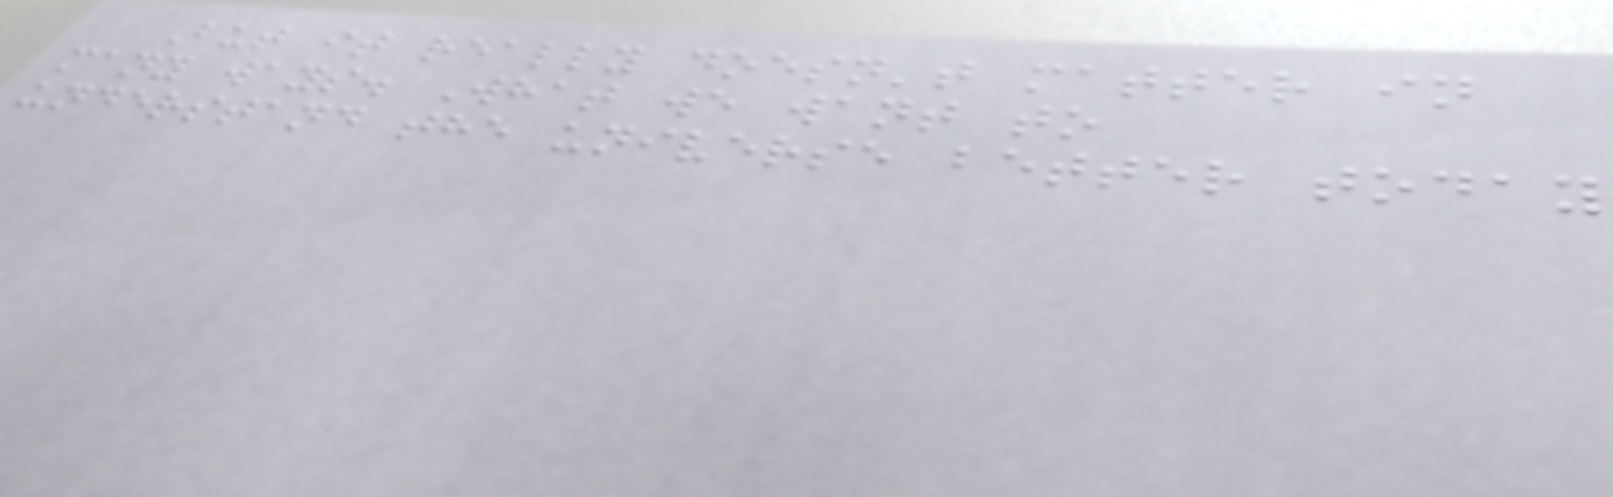But it really doesn't matter in
many ways. What we want to
understand the universe better today
